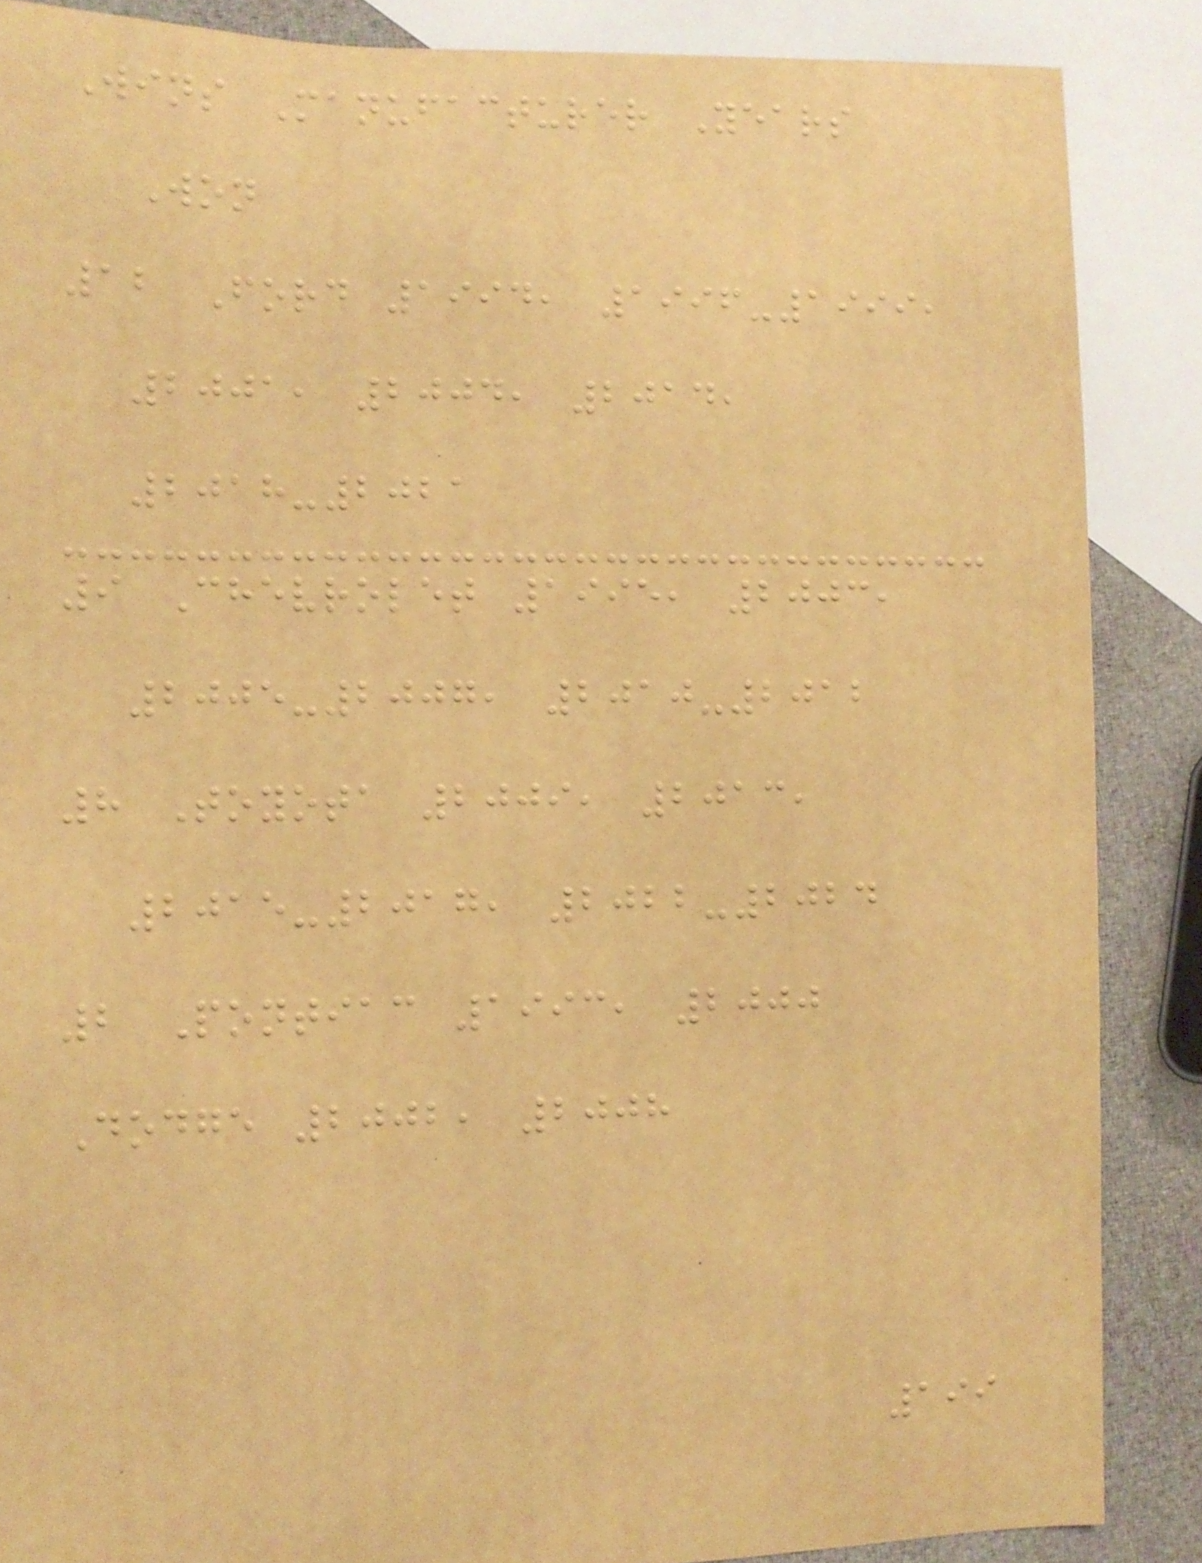Wins Manufacturer Years
Won
12 Ford 1994, 1996-1999,
2001, 2004, 2014,
2018-2021
9 Chevrolet 1995, 2003,
2005-2007, 2010-2012
8 Toyota 2009, 2013,
2015-2017, 2022-2024
2 Pontiac 1993, 2000
Dodge 2002, 2008
199
